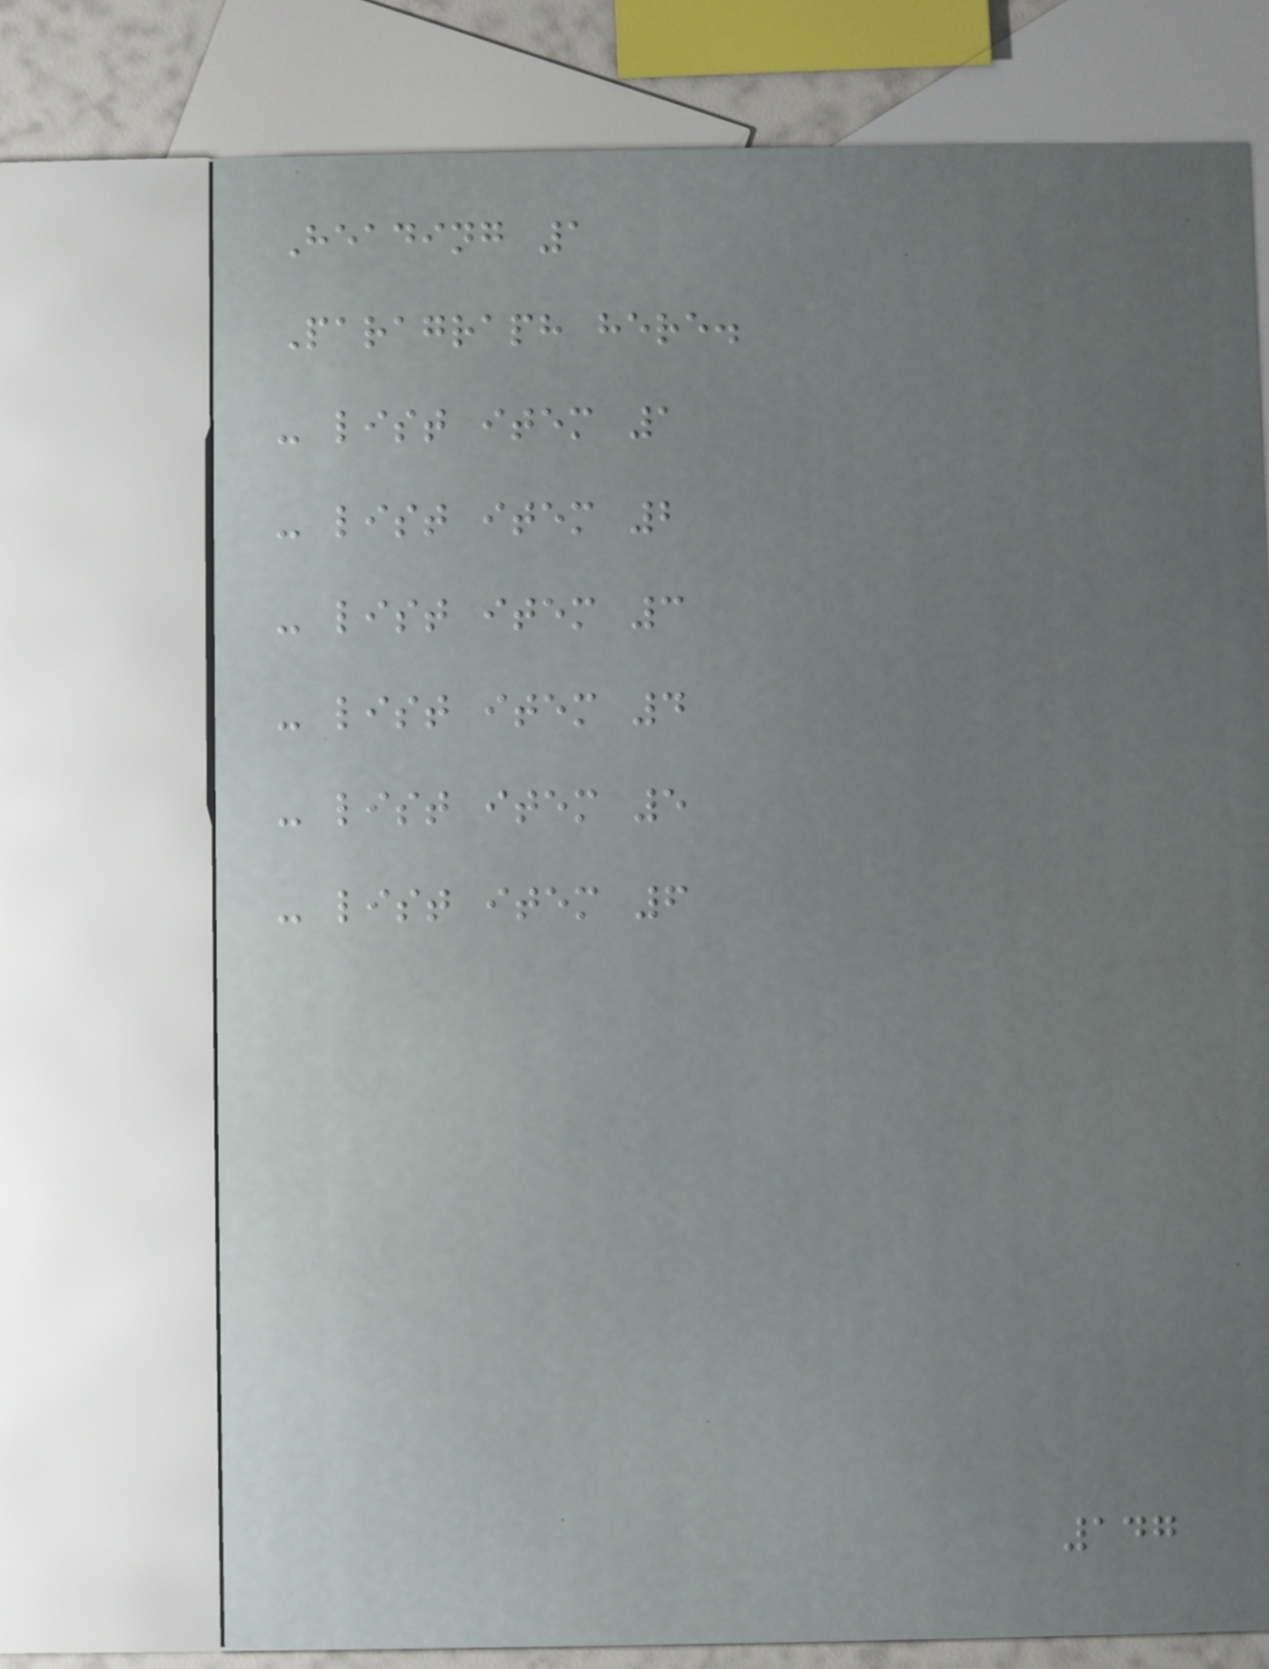Heading 1
Paragraph here.
- list item 1
- list item 2
- list item 3
- list item 4
- list item 5
- list item 6
147
